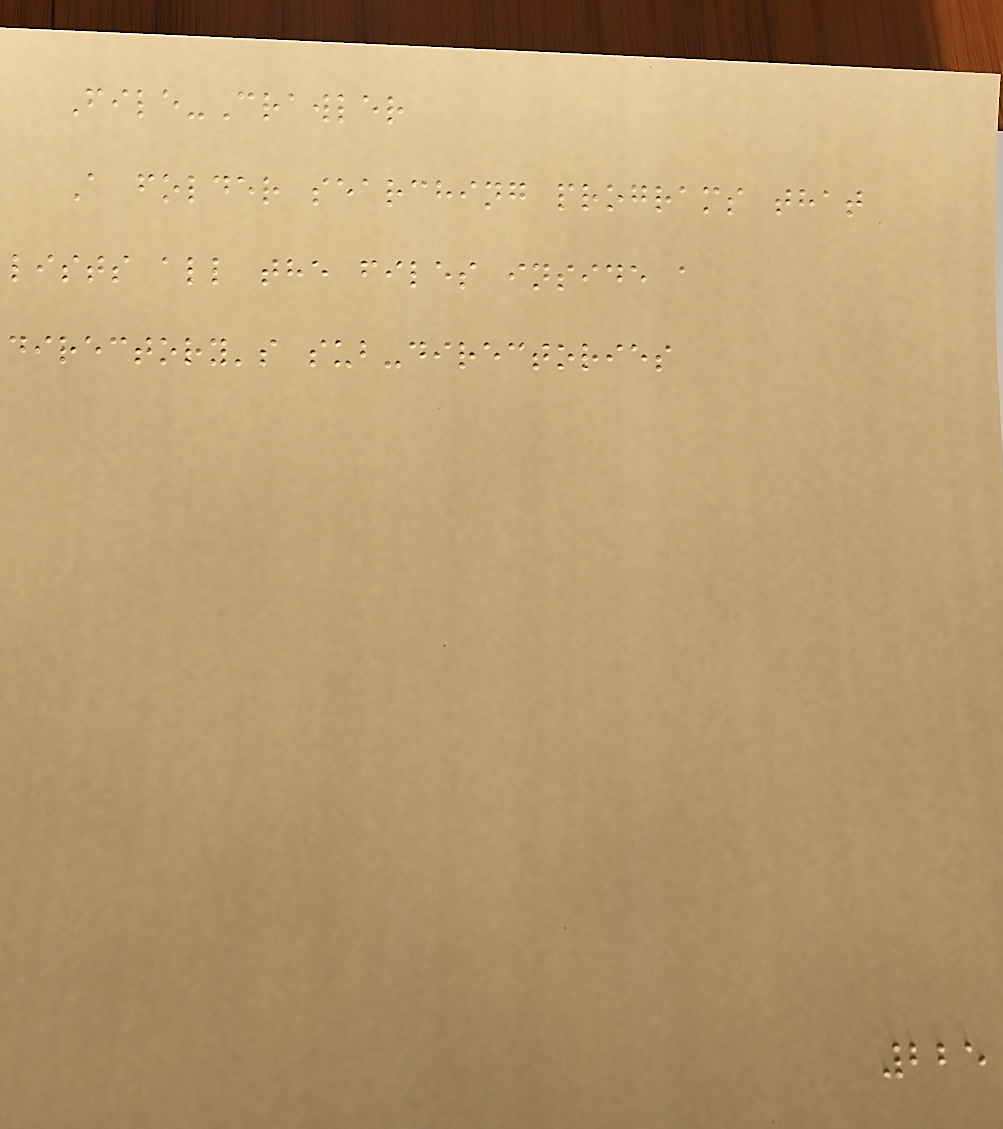File-Crawler
A folder searching programs that
lists all the files inside a
directory's sub-directories
225
